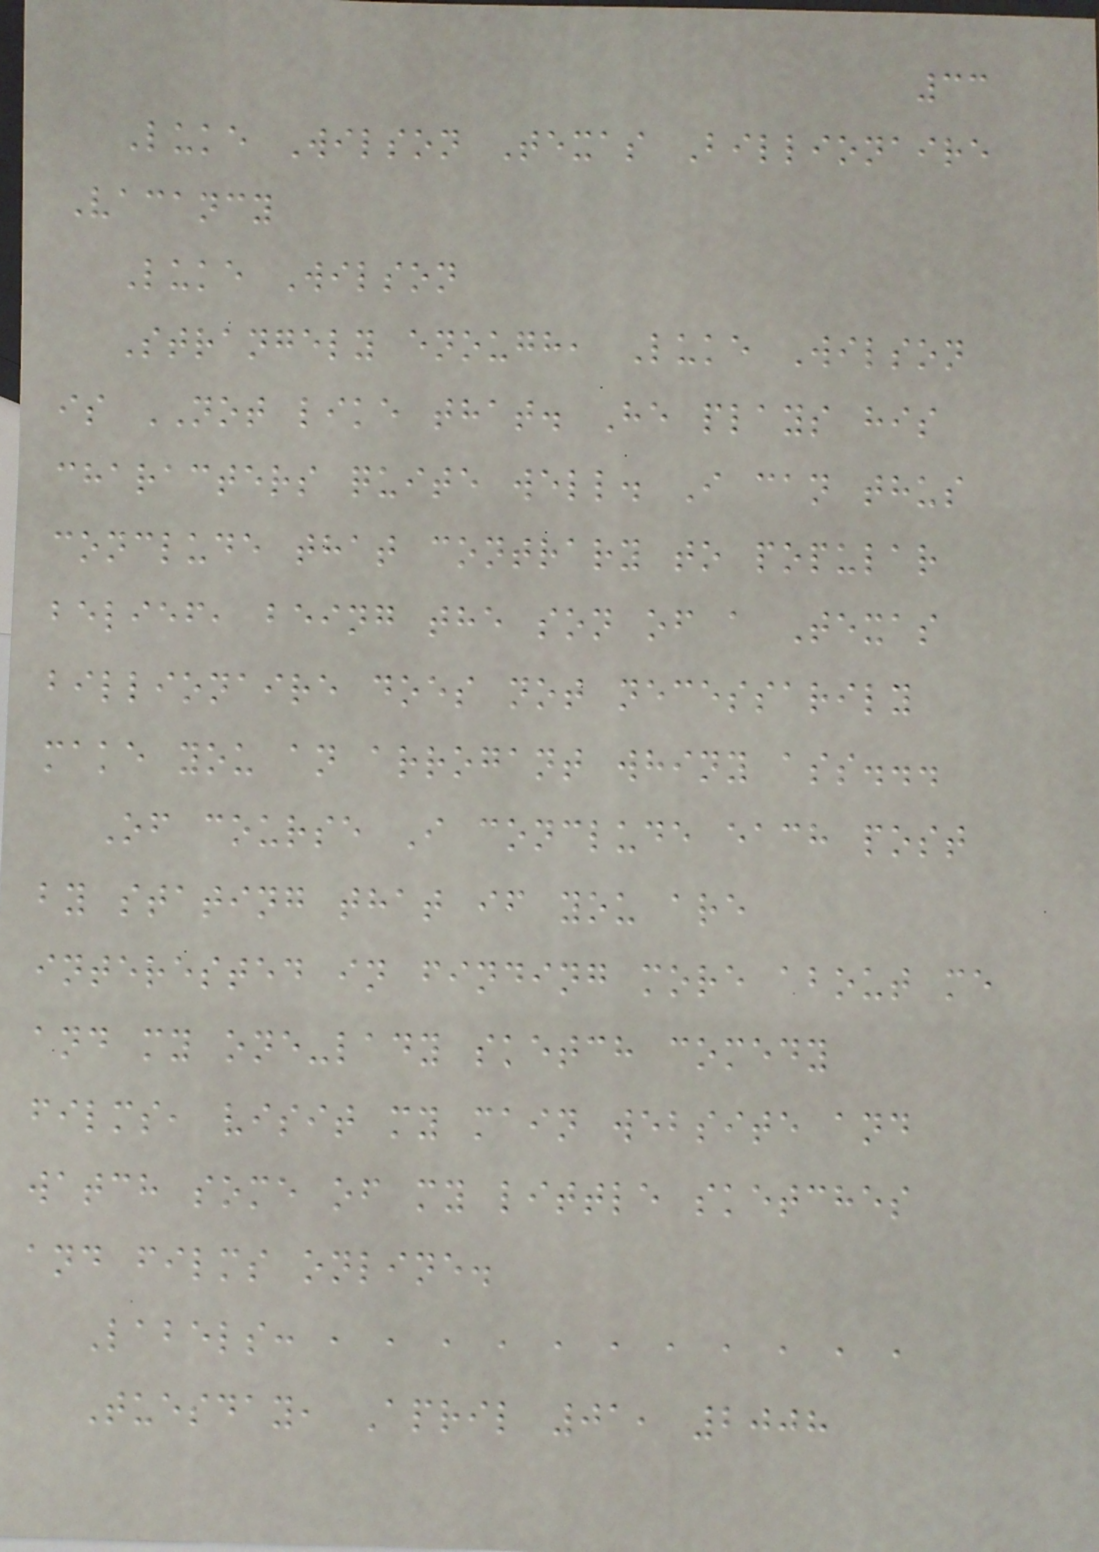33
Luke Wilson Texas Billionaire
Vacancy
Luke Wilson
Strangely enough, Luke Wilson
is NOT like that. He plays his
characters quite well. I can thus
conclude that contrary to popular
belief, being the son of a Texas
billionaire does not necessarily
make you an arrogant whiny ass...
Of course I conclude each post
by stating that if you are
interested in finding more about me
and my one-lady sketch comedy
films, visit my main website and
watch some of my little sketches
and films online.
Labels: , , , , , , , , , , ,
Tuesday, April 01, 2008
